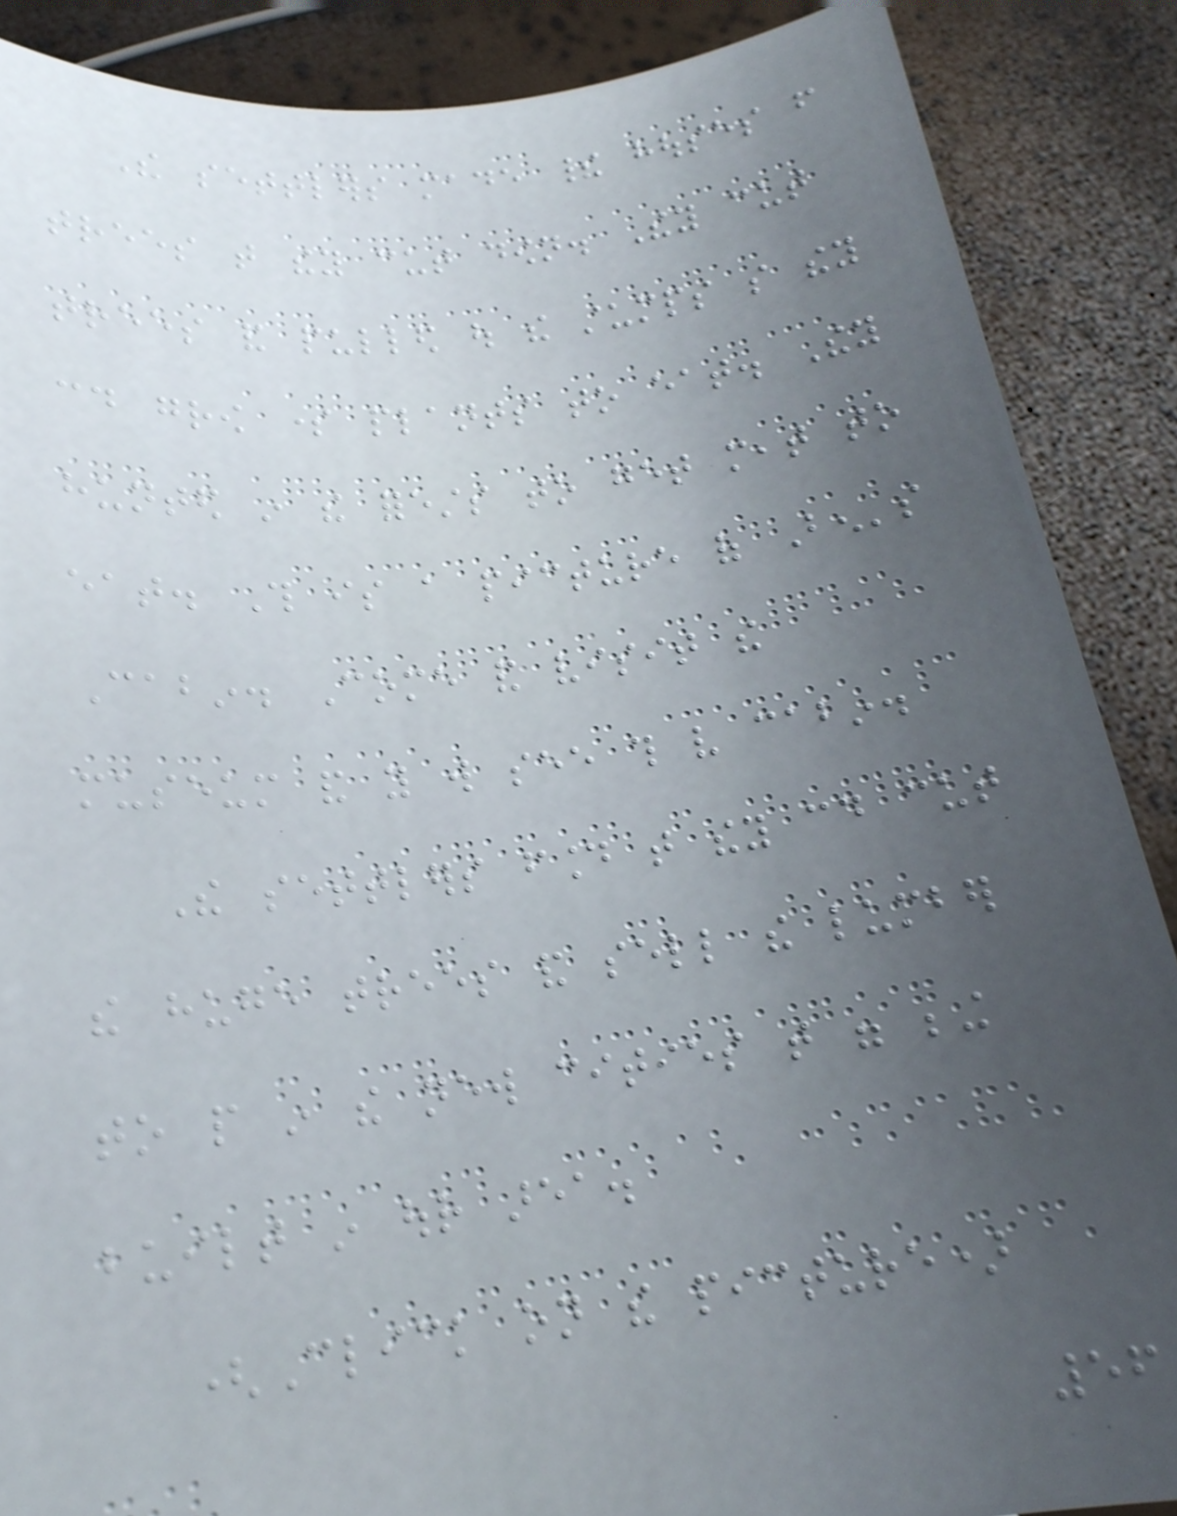The settlers made their houses from
trees that they cut down. They cut
trees and pulled out the stumps so they
could grow some plants to eat. They
hunted in the forests to get meat to
eat. This is a picture of Ben's
Cabin. Come and visit the
museum and you will see this very cabin.
The settlers found that they could cut
the huge trees and sell the lumber
to people in the new cities that were being
built in our area.
(Click on the picture)
56
